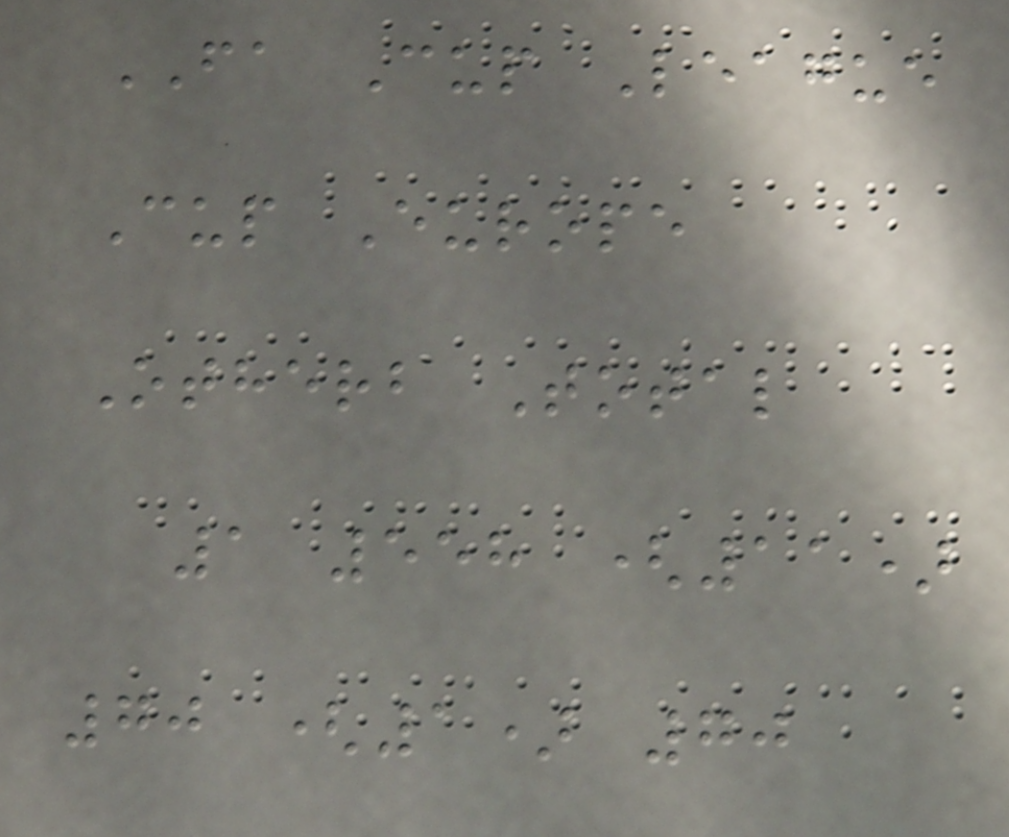FA Cup League
Cup Europe
Otherb Total
1 558 (11)
70 (1) 70
